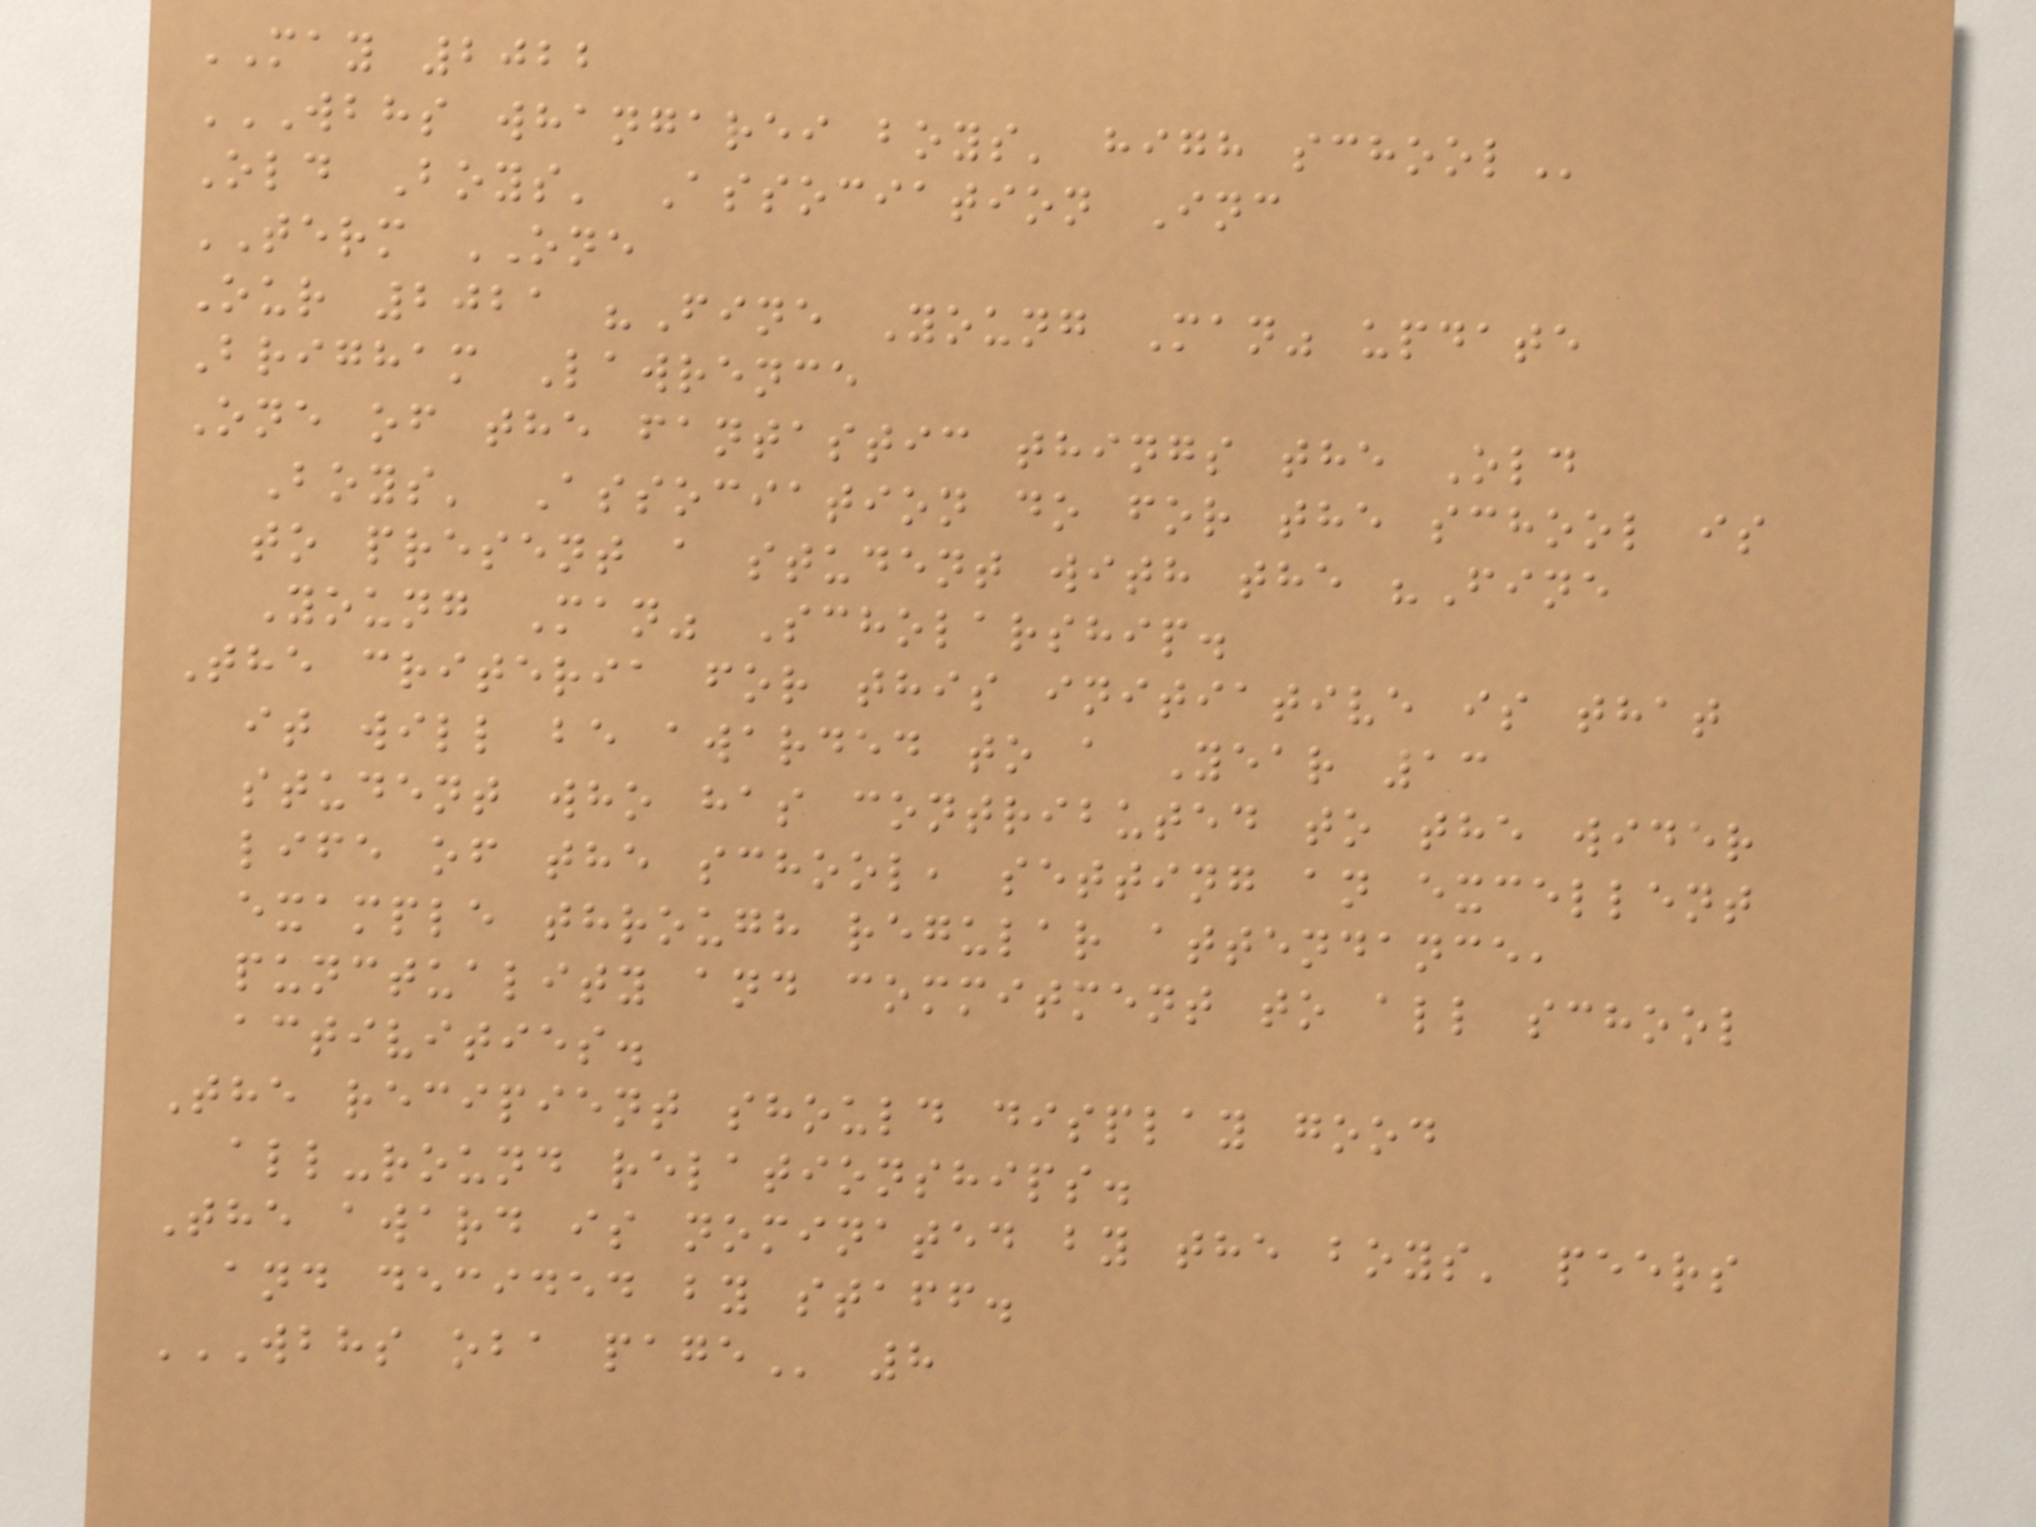MAY 2022
WBHS WHANGAREI BOYS' HIGH SCHOOL
Old Boys' Association Inc
TERM ONE
Our 2021 "Fine Young Man" update
Brigham Lawrence
One of the fantastic things the Old
Boys' Association do for the school is
to present a student with the "Fine
Young Man" Scholarship.
The criteria for this initiative is that
it will be awarded to a Year 13
student who has contributed to the wider
life of the school, setting an excellent
example through regular attendance,
punctuality and commitment to all school
activities.
The recipient should display good
all-round relationships.
The award is nominated by the boys' peers
and decided by staff.
WBHS OBA PAGE 8
